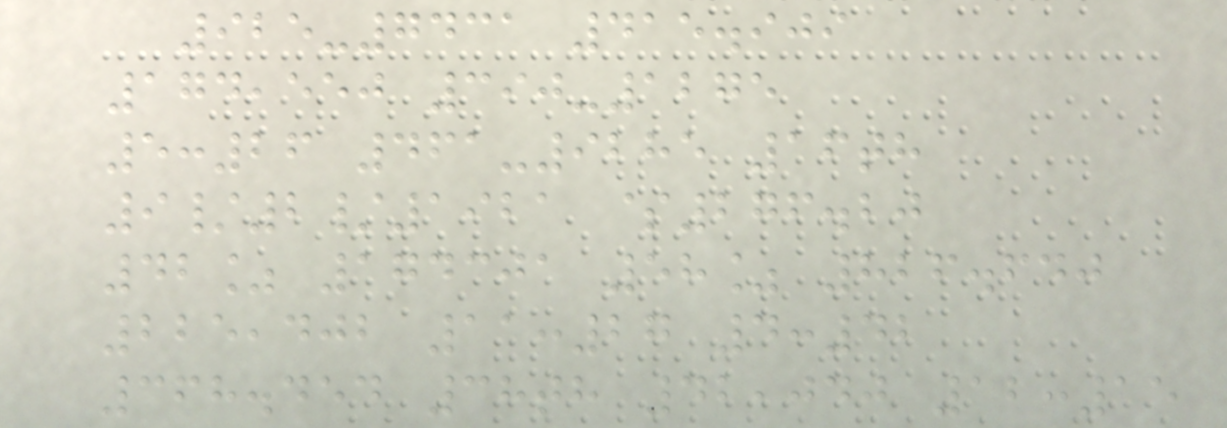925-7431 415.909
174,550 390-1275
5:26 461-9285 16th
9/2/1921 $276.20
42% 174301 58% 826.640
225,402 11:27 4:42
368.454 38th 42,040 12:15
